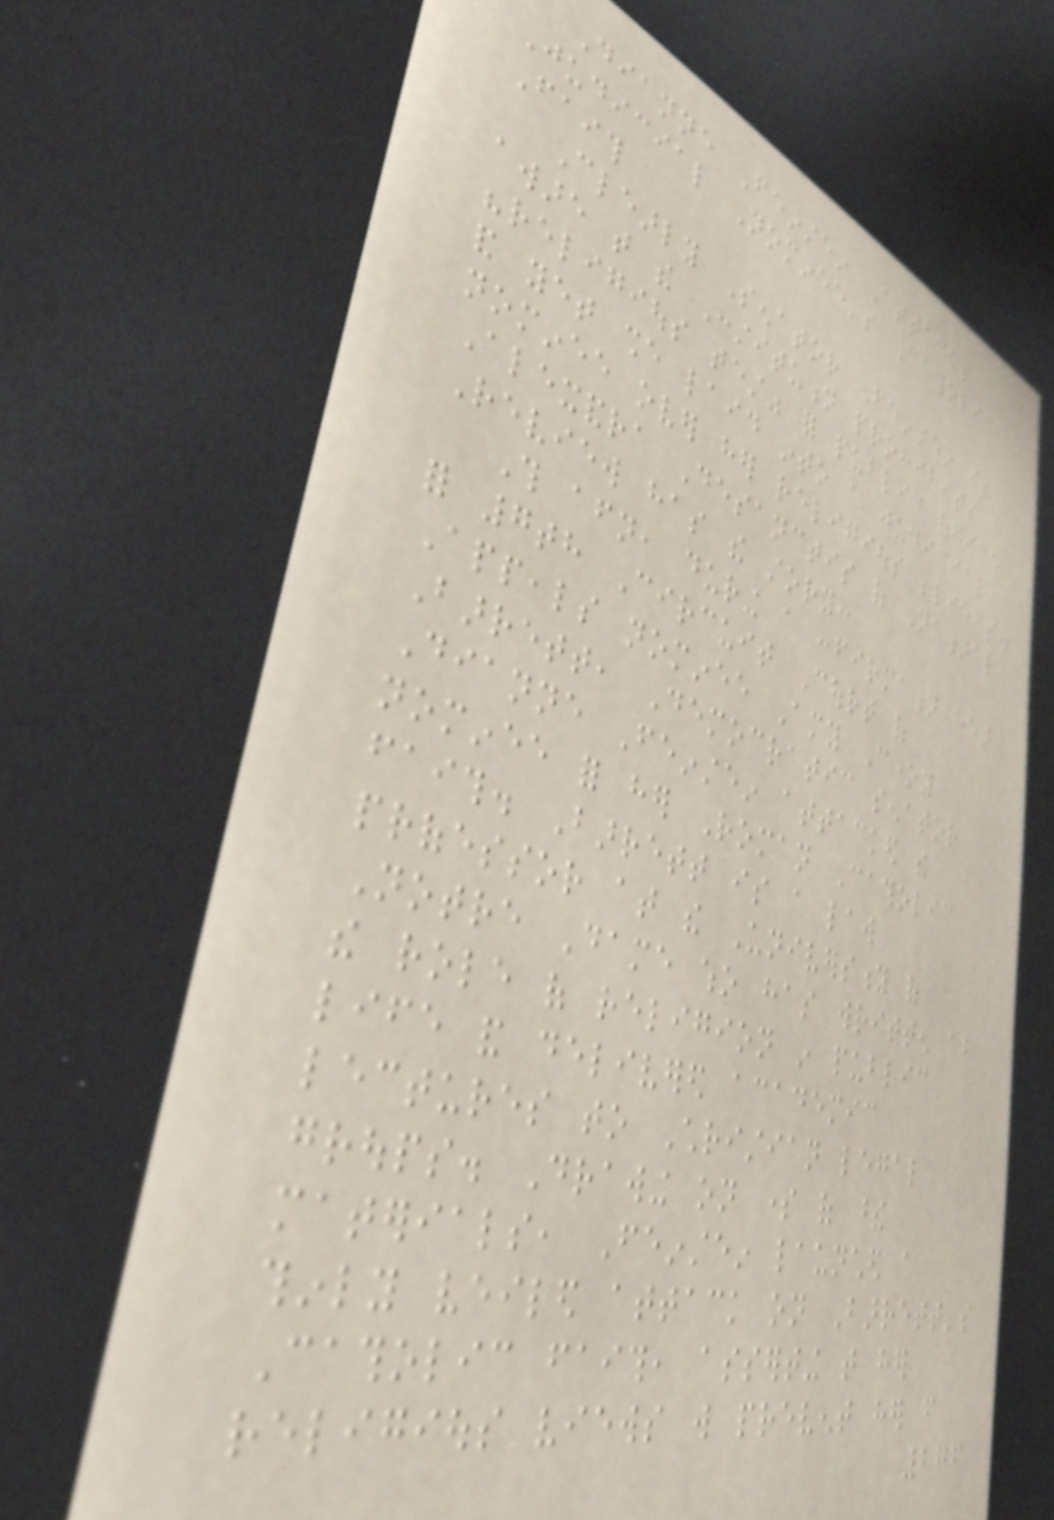Dianne Feinstein Attacks
Judicial Nominee's Catholic
Faith
Clearly Senator Feinstein is
aware that the Constitution prohibits a
"religious test" for public office
and yet she laid into a judicial
nominee over her religious beliefs.
Alexandra Desanctis of National
Review has the story:
This afternoon, during a confirmation hearing
for 7th Circuit Court of
Appeals nominee Amy Coney
Barrett, Democratic senator
Dianne Feinstein attacked the
nominee for her Roman Catholic
faith. Barrett is a law
professor at the University of
Notre Dame who has written about
the role of religion in public
life and delivered academic
lectures to Christian legal
groups. Drawing on some of these
materials, Feinstein launched a
thinly veiled attack on Barrett's
Catholic faith, asserting that her
religious views will prevent her from
276
